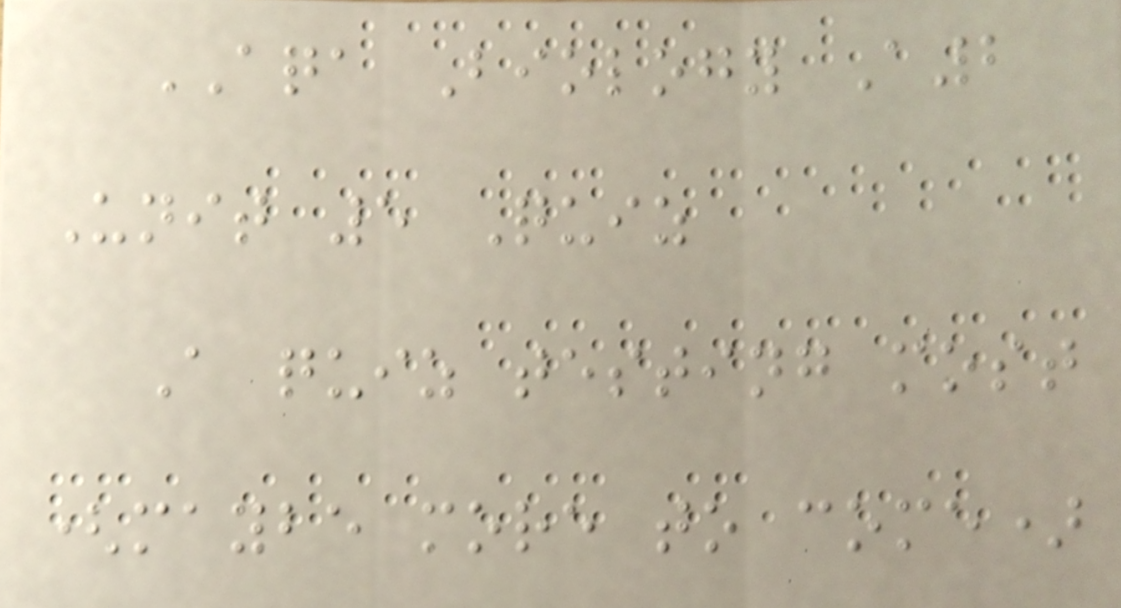AQA Biology A2
Unit 5 Quiz
A quiz testing most
(maybe more to come)
